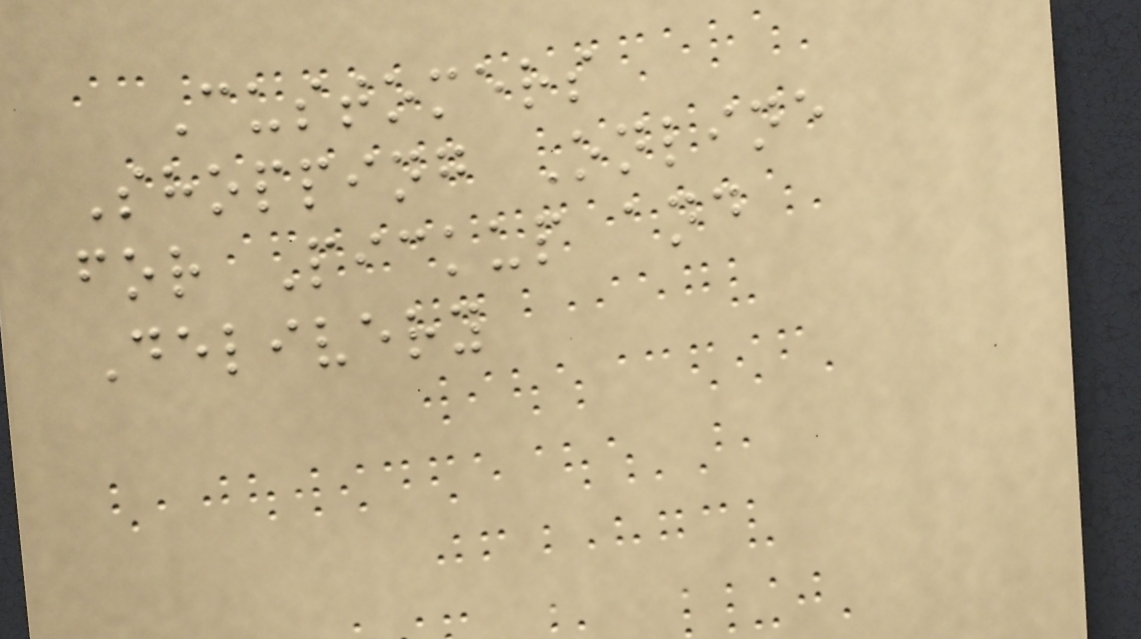Customers
Shopping Online
for Pickup and
Delivery
